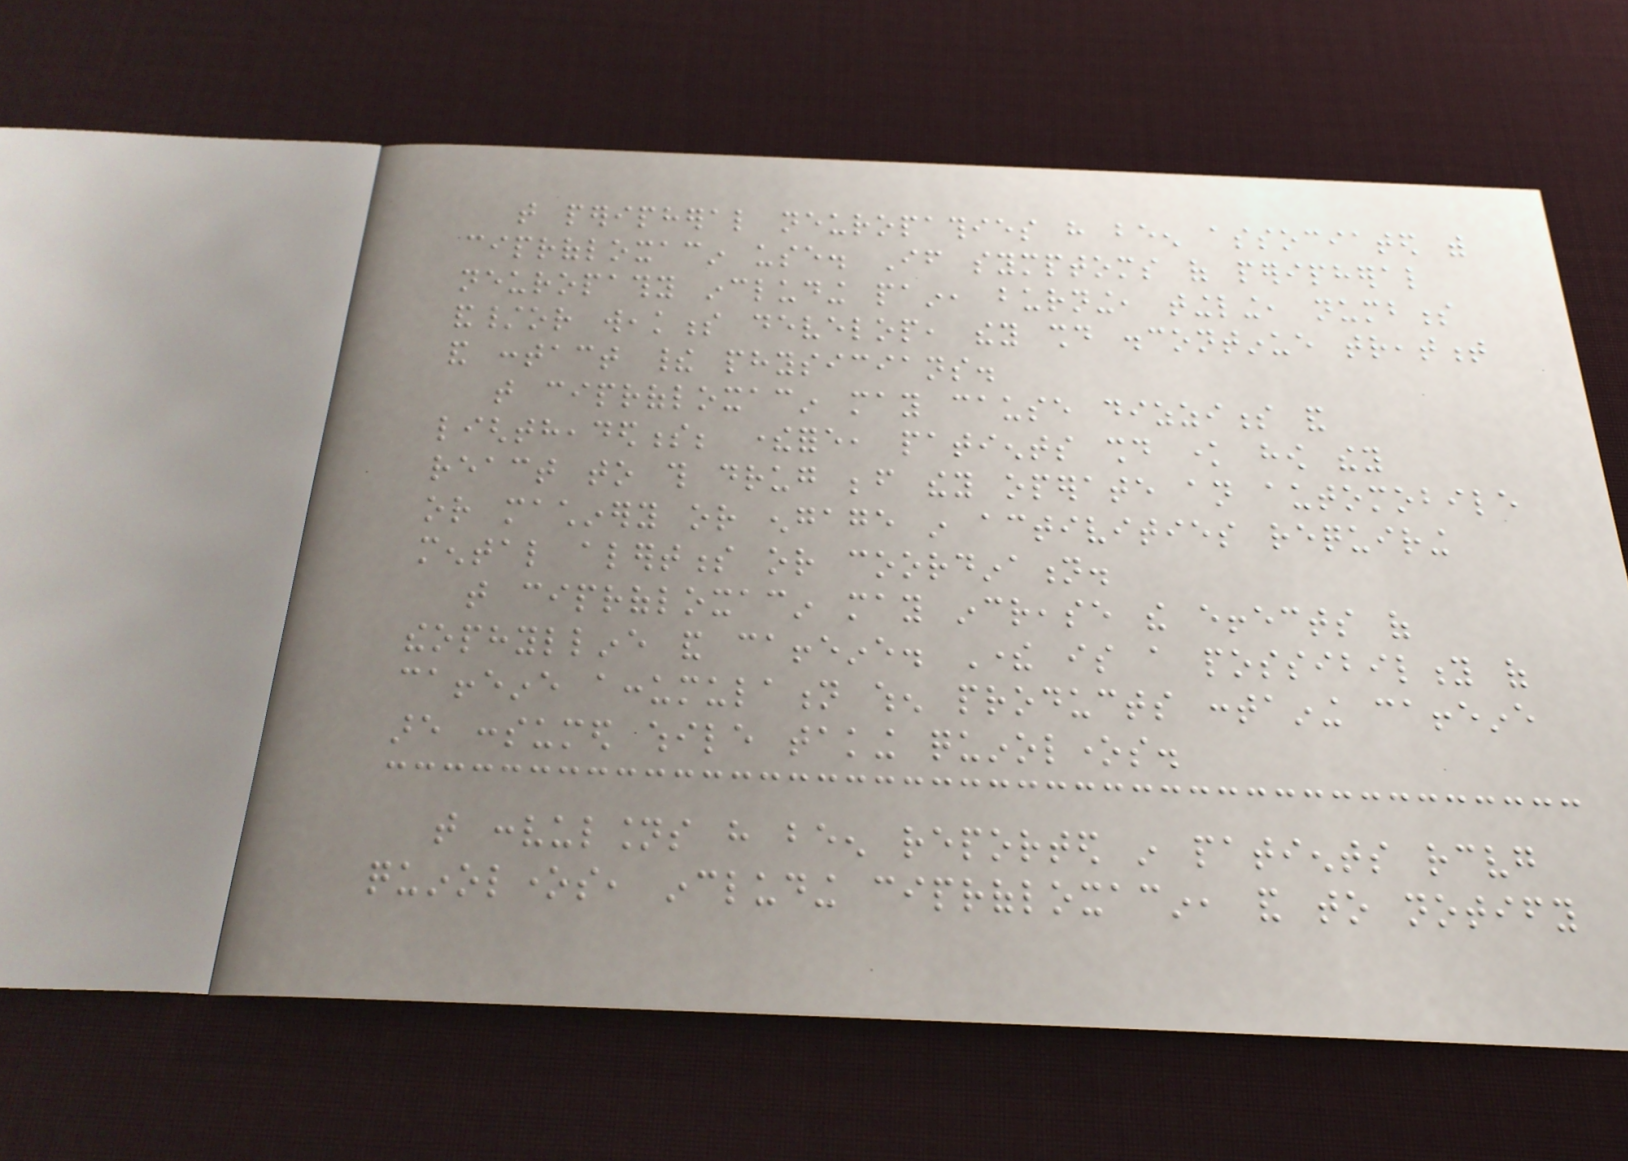that peripheral neuropathies have been associated with
ciprofloxacin use. If symptoms of peripheral
neuropathy including pain, burning, tingling, numbness
and/or weakness develop, they should discontinue treatment
and contact their physicians.
that ciprofloxacin may cause dizziness and
lightheadedness; therefore, patients should know how they
react to this drug before they operate an automobile
or machinery or engage in activities requiring
mental alertness or coordination.
that ciprofloxacin may increase the effects of
theophylline and caffeine. There is a possibility of
caffeine accumulation when products containing caffeine
are consumed while taking quinolones.
that convulsions have been reported in patients receiving
quinolones, including ciprofloxacin, and to notify
